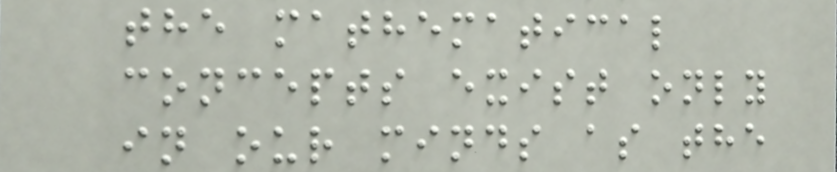the mathematical
concepts exist only
in our minds as the
